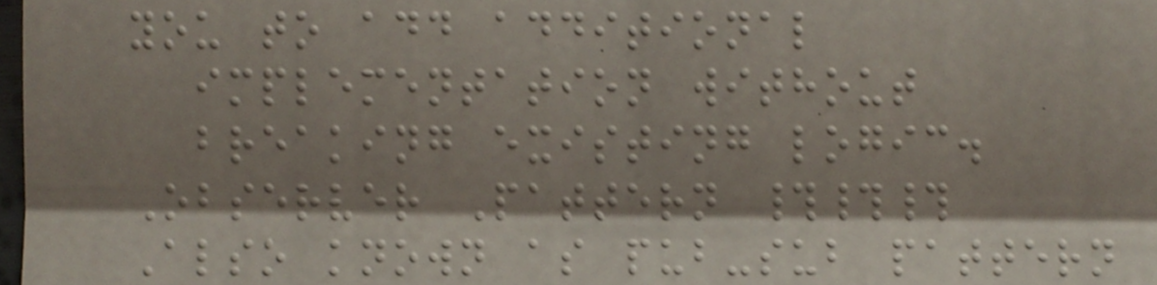you to add additional
implementation without
breaking existing logic.
Observer Pattern ###
Also known as pub-sub pattern
